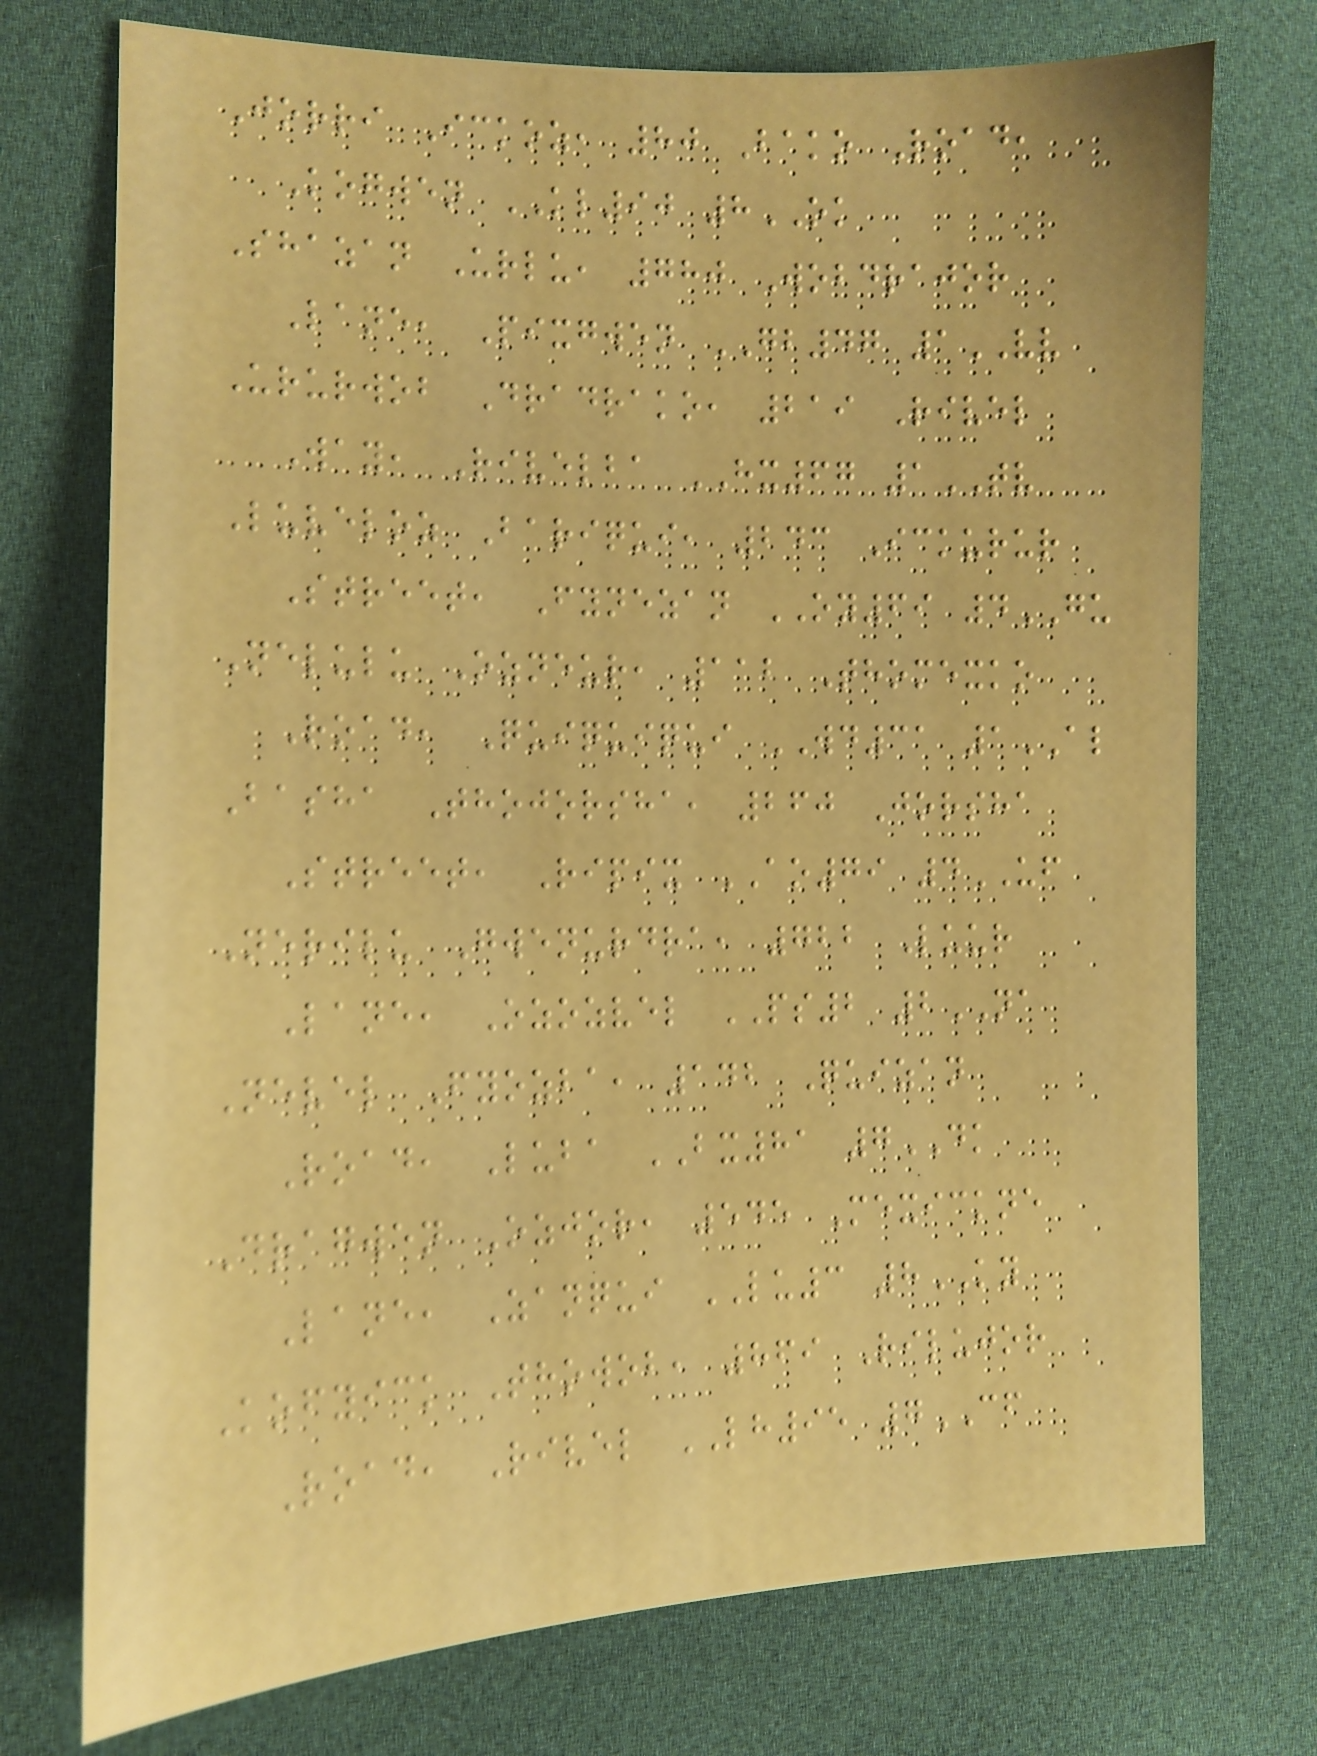Jorri Ickoz, 80 Bako Road,
Kogwen KL90 8OK
Shazan Urlu, 780 Wobdrajor
Lane, Pixgwen GB47 1VV
Ururwob Dradrako, 219 Rivel
Way, Rivelba HX67 1TV
Luveloz Bariqui, 243 Ickurur
Street, Fynezan OY69 4GU
Nelulu Ozneur, 112 Thomexko
Road, Quiquiqui WD31 1AL
Basha Thojorsha, 260 Jorsha
Street, Ripix AO79 4UF
Nerilu Gwenurdra, 722 Luur
Lane, Ozozvel PS2 2NA
Nevel Fyozba, 142 Quizan
Road, Luba BX81 7DK
Dragwen Ozjor, 545 Mexickne
Lane, Zanqui LU3 8KY
Kofyick Thowob, 869 Rilujor
Road, Rivel LH95 7CF
